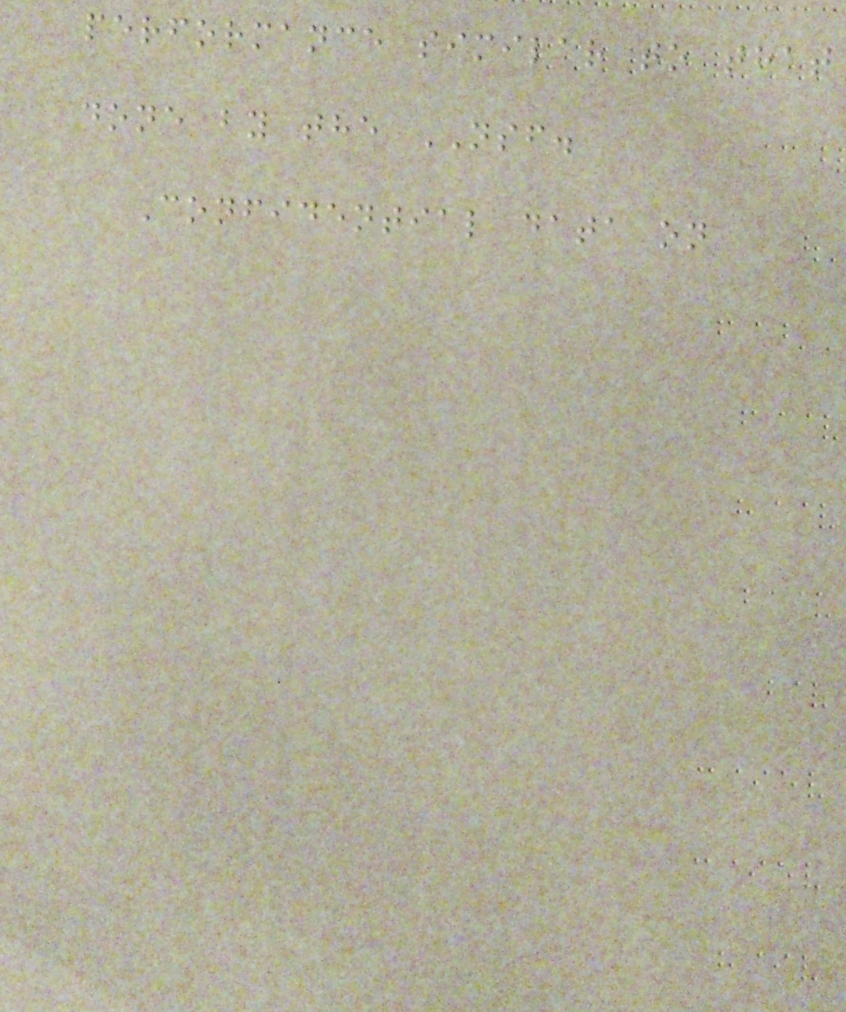performance similar to that
done by the NSF.
Confidential data on
